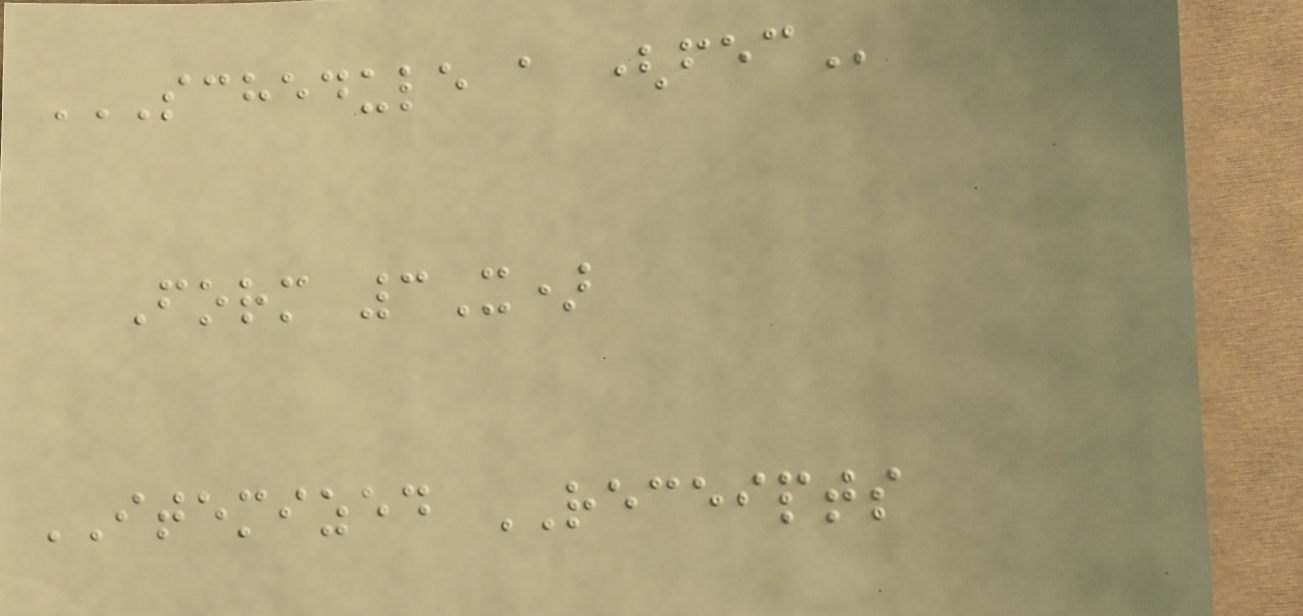SCHEDULE A (FEC
Form 3X)
ITEMIZED RECEIPTS
